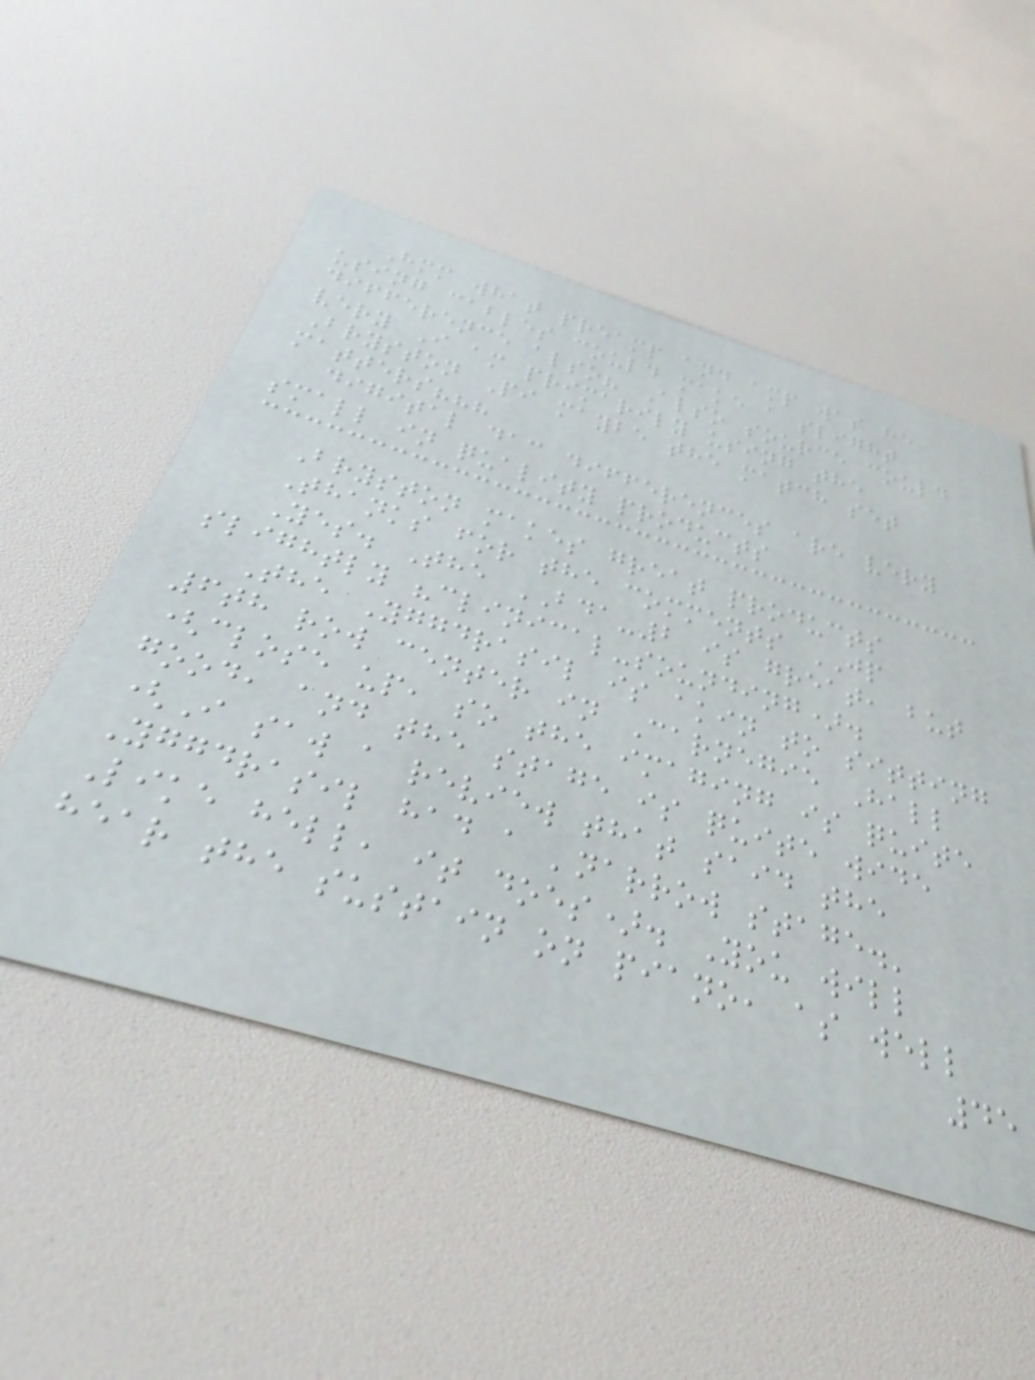Hmm what preamp and amp was he
using cables could make a slight
difference also? Also source could
very I am primarily using the
Bryston Pi maybe the match set
matters???
digital dac differences are very
small in quality products
Bryston makes great products
Thanks for the comments JP
Yes. The BDA-2 is great, but
slightly "clinical-sounding).
The Yggdrasil is akin to sitting
6th row center in Carnegie Hall
(close up, so the imaging is quite
good, and the stage is quite wide
(I saw a review that said the
Yggdrasil had a 'narrow stage.'
Like hell, it does). You will
hear the sustain on piano, as well
45
